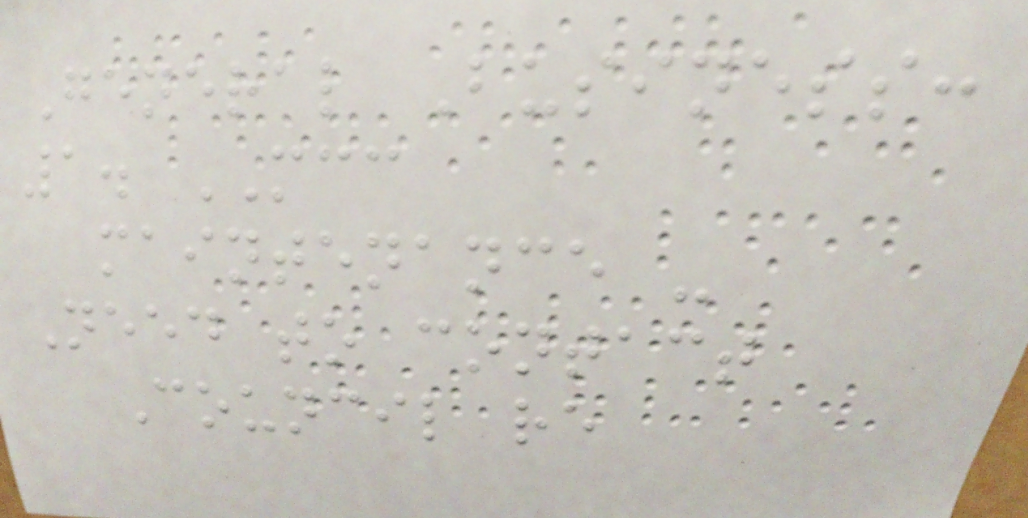General Business:
1. MCC
maintenance -
Need to contact
Council re
